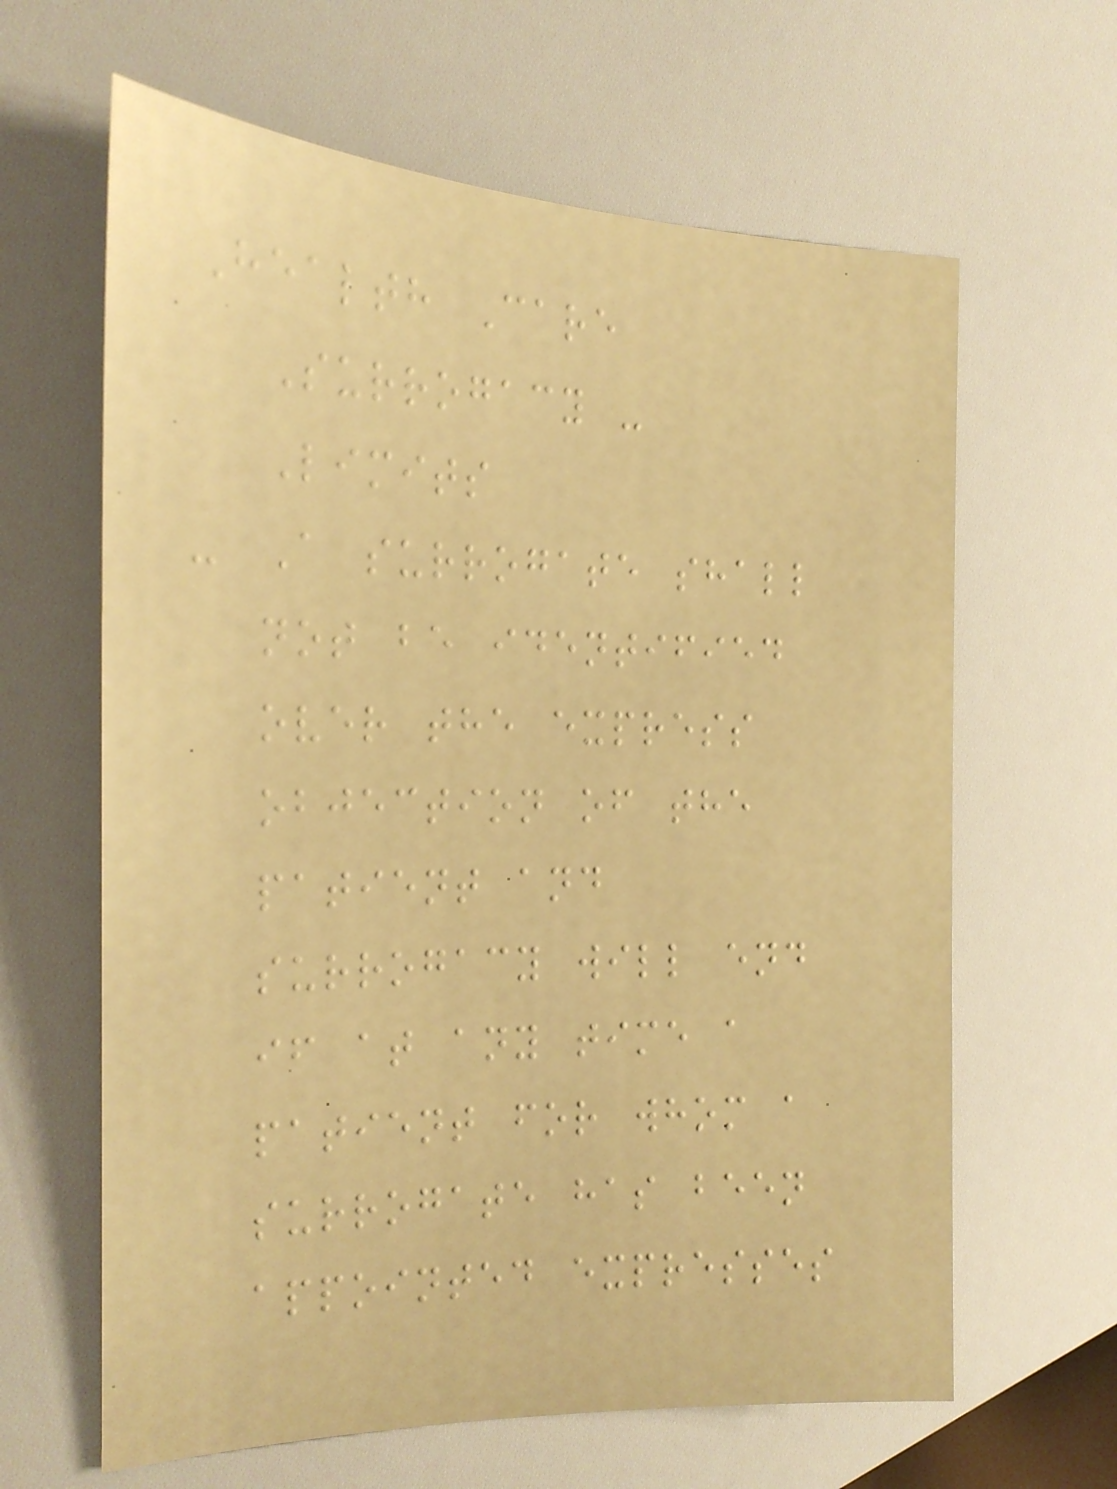Health Care
Surrogacy -
Limits
- A surrogate shall
not be identified
over the express
objection of the
patient and
surrogacy will end
if at any time a
patient for whom a
surrogate has been
appointed expresses
